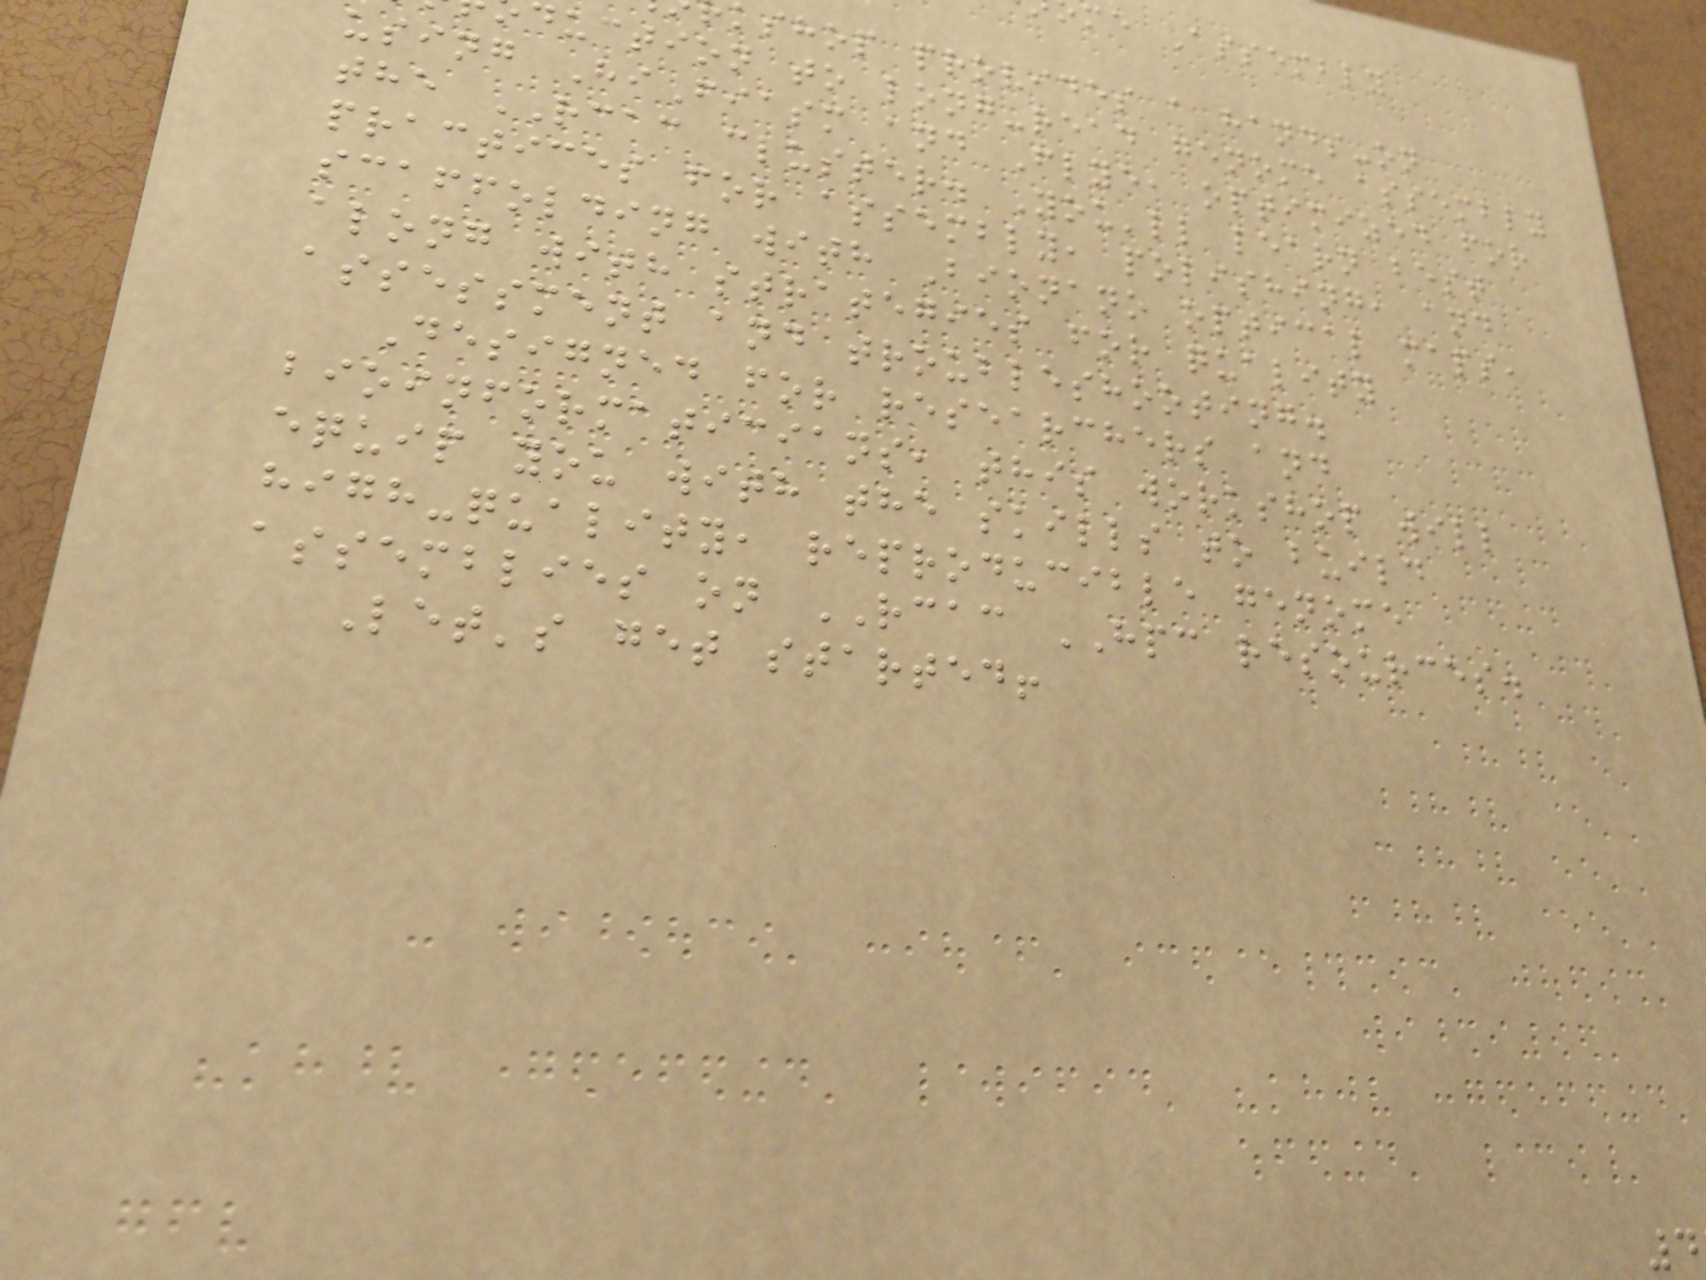me Assembly
kshop provides a hands-on
duction to long-read genome assembly
using HiFiasm and Flye, optimized for
the RCAC cluster. You'll learn best
practices for assembly, polishing, and
scaffolding with Bionano optical maps,
along with strategies for quality
assessment and troubleshooting.
Designed for researchers and
bioinformaticians, this workshop will
equip you with the skills to build
high-quality, reproducible genome
assemblies on RCAC HPC resources.
Let's get started!
